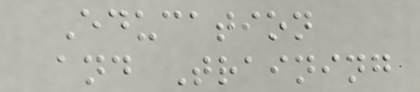Education
and Training
